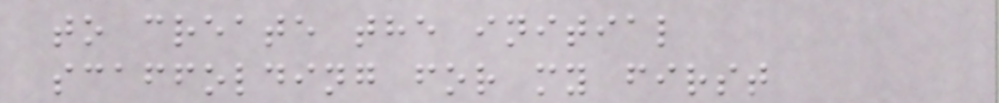to create the initial
scaffolding for my first
